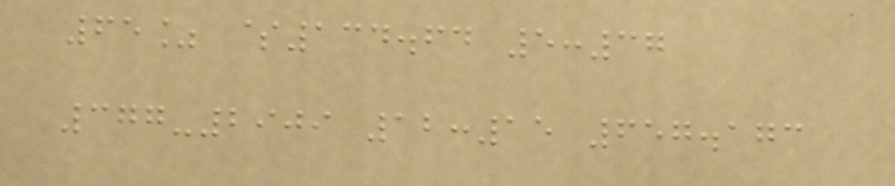65% $134.64 5:37
377-2909 12:15 657.173
